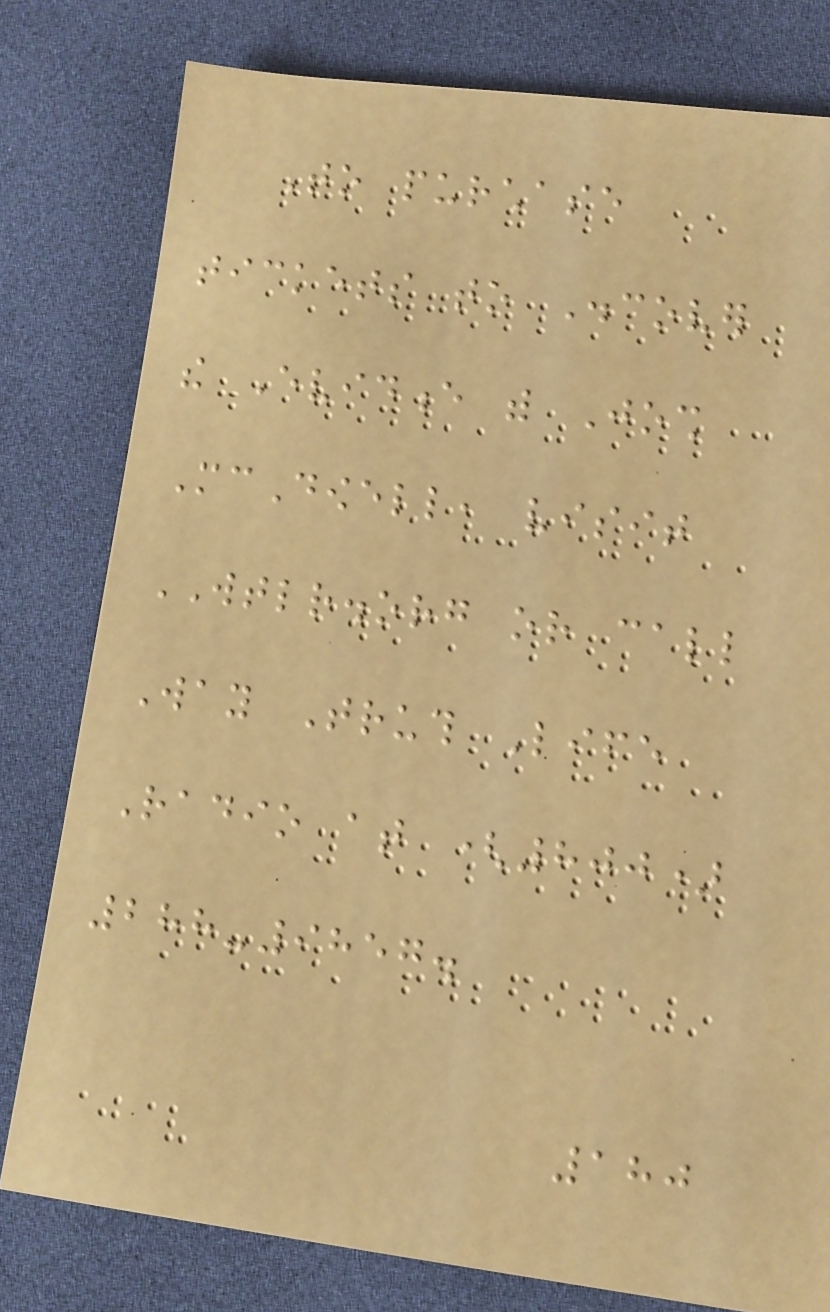To purchase
tickets to Discover
the Evidence with Josh
McDowell, visit
WTLR.org or call
Way Truth Life
Radio at (800)
288-9857.
180
